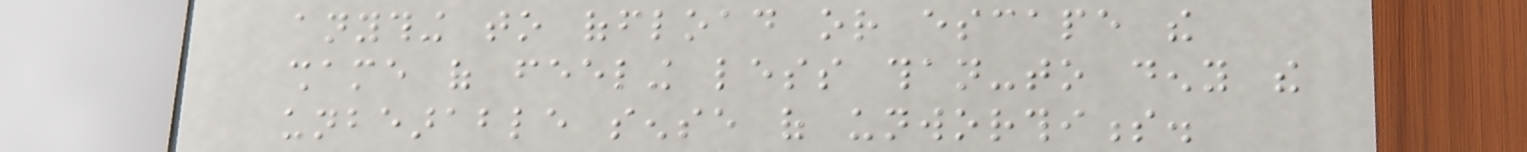anything to offload or escape the
shame of feeling less than-to deny the
unbearable sense of unworthiness.
